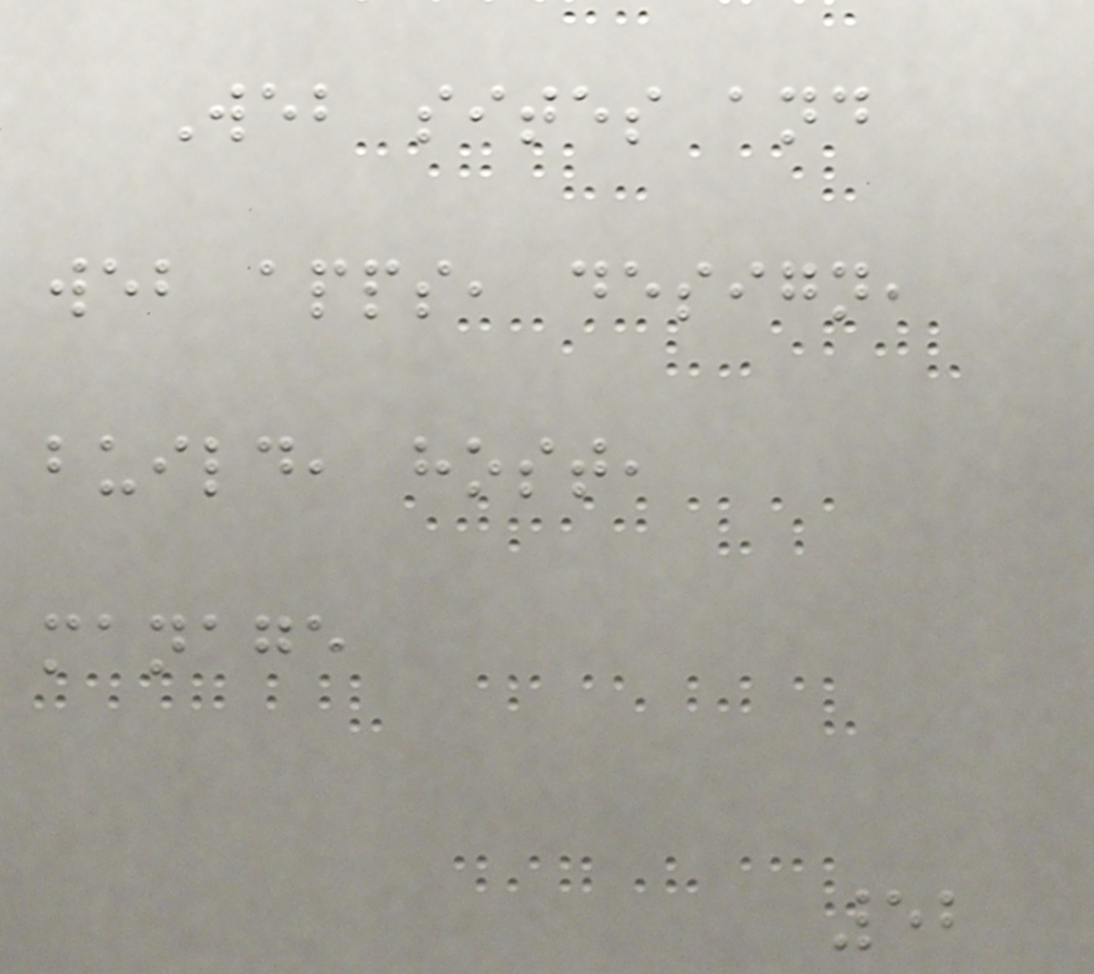Web sites and
web apps, design,
build, host,
manage
52
